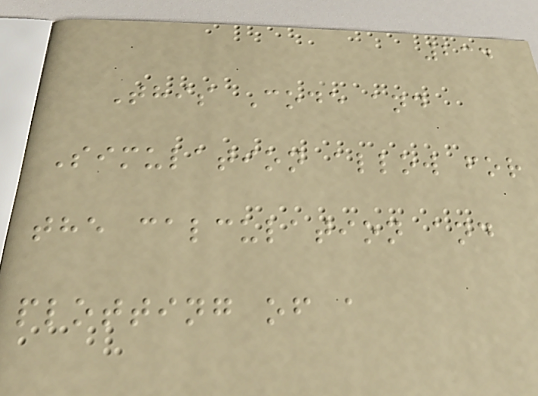234
This Code and
Simulation allow for
the calculation and
plotting of a
